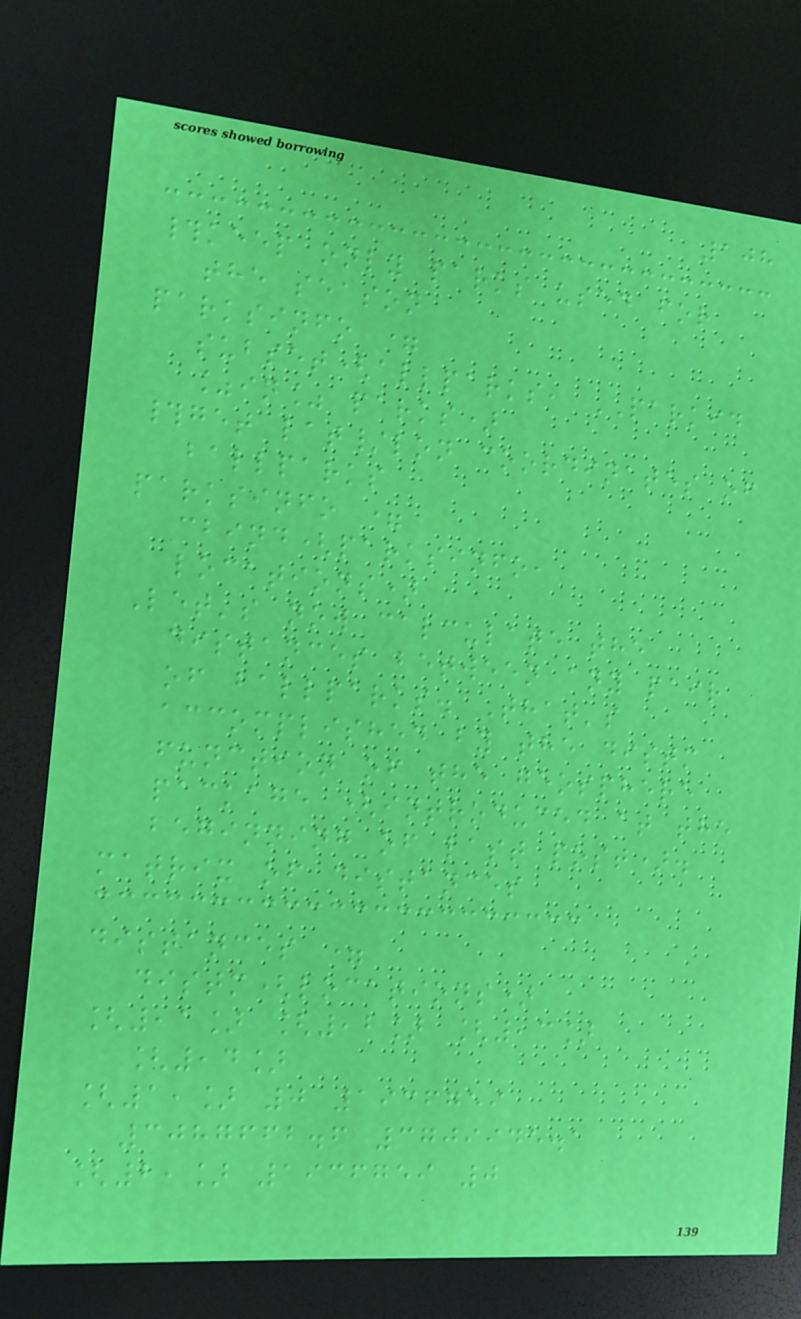108
#keep only parks used for
the season
parksinfo =
subset(allparks, PARKID
%in% parks)
#get lat/lon coordinates of
ballparks
parksinfo =
cbind(parksinfo,
locations)
Let's now calculate the
distances between any pair
of ballparks. That's
accomplished by the distm
function of the geosphere
package (introduced at the
beginning of last post).
matrix of distances
distances =
distm(locations)
[,1] [,2] [,3]
[,4]
[1,] 0 1936759
3087662.6 3709945.1
[2,] 1936759 0
